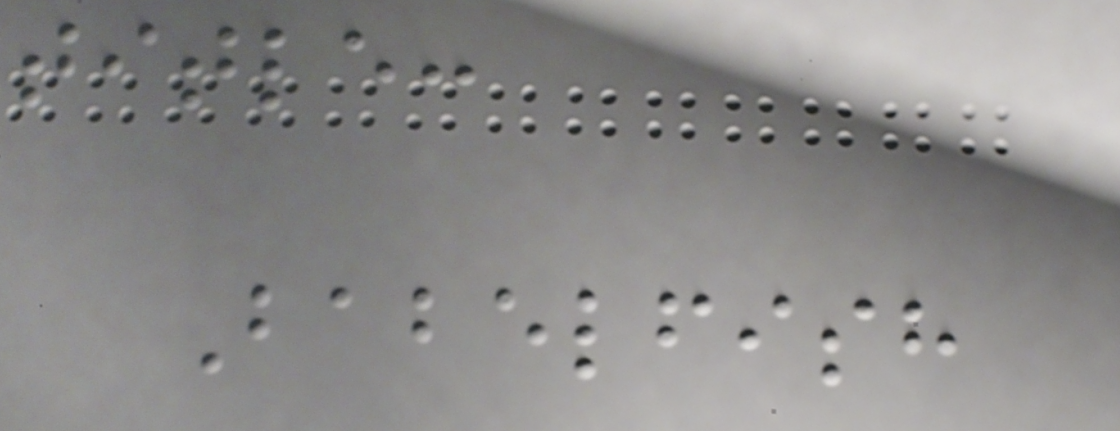title:
Babelfish
